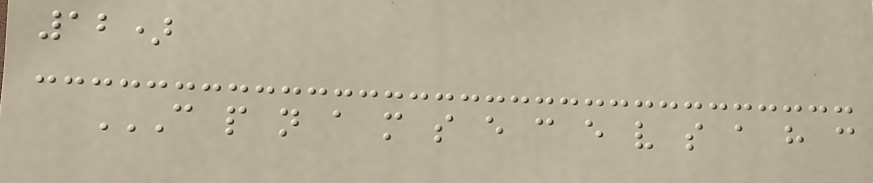12)
C P N A M S E C E V S A H C
